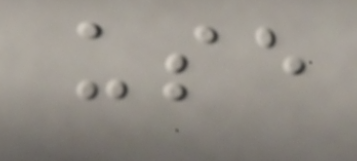use
